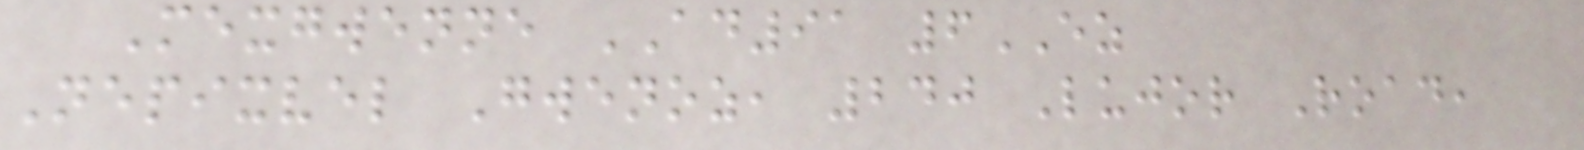Mexgwenne AD91 6EZ
Nepixvel Gwenoz, 240 Lujor Road,
